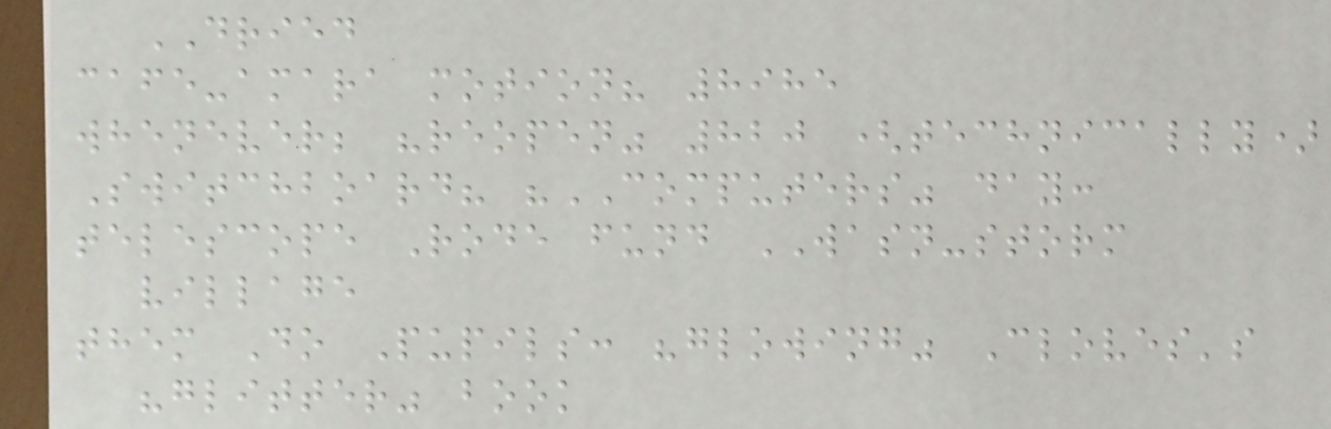DRIED
cafe-amara motion? 8985
whenever; "reopen" 820 (technically)
Switchboard? "COMPUTERS" day:
telescope Rode fund WASN-storm
village
them Do Pupils: "glowing" Cloves's
"glitter" book
